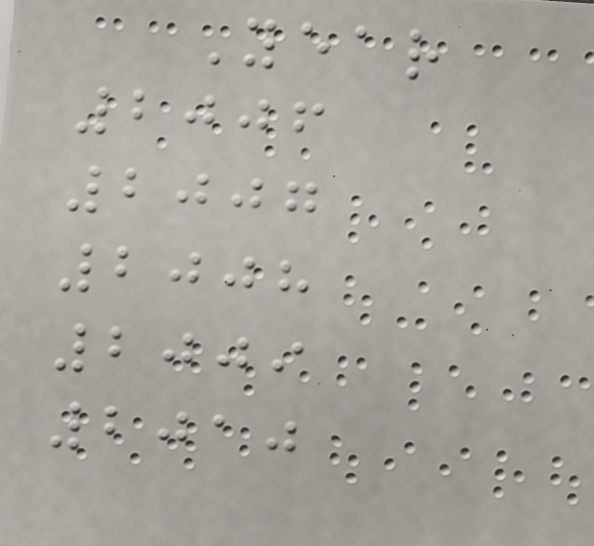Year
2006
2007
2008
2009
2010
